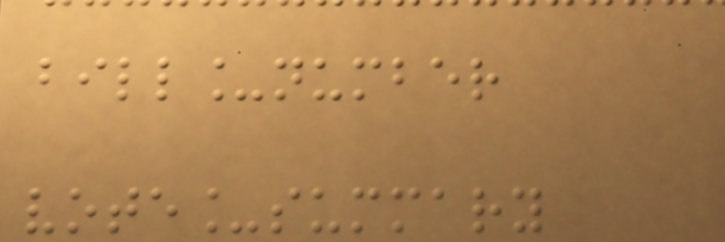bill_number
vote_summary
